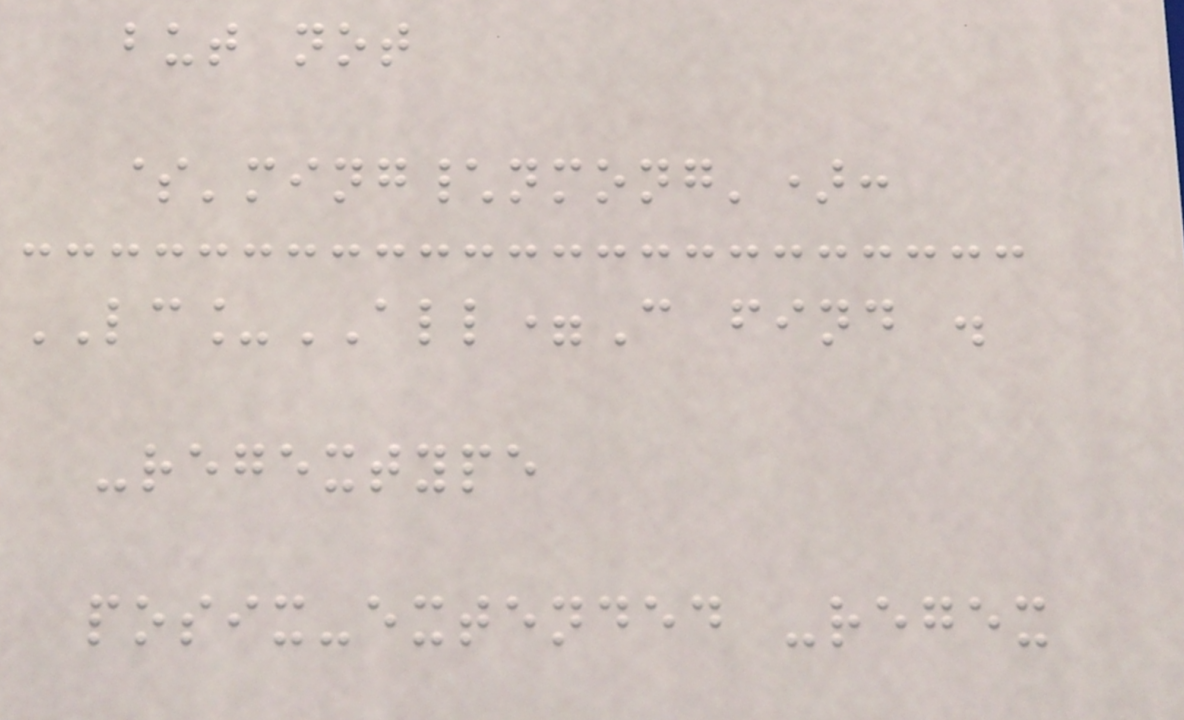but not
$'ming\nmong'):
LC_ALL=C find .
-regextype
posix-extended -regex
